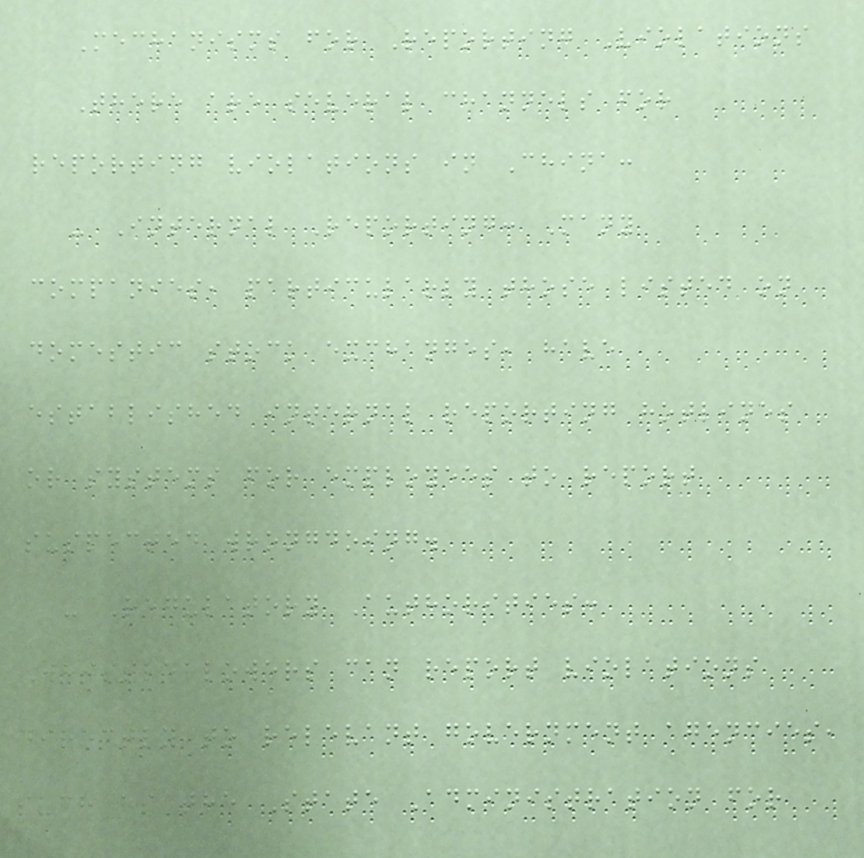Mechanisms for Reporting Violations
There are several channels for
reporting violations in China:
- Internal Reporting: Many
companies, particularly those listed on
domestic stock exchanges, have
established internal reporting hotlines
or systems for employees to report
suspected wrongdoing.
- Regulatory Authorities:
Whistleblowers can report violations
directly to relevant government agencies,
such as the State Administration for
